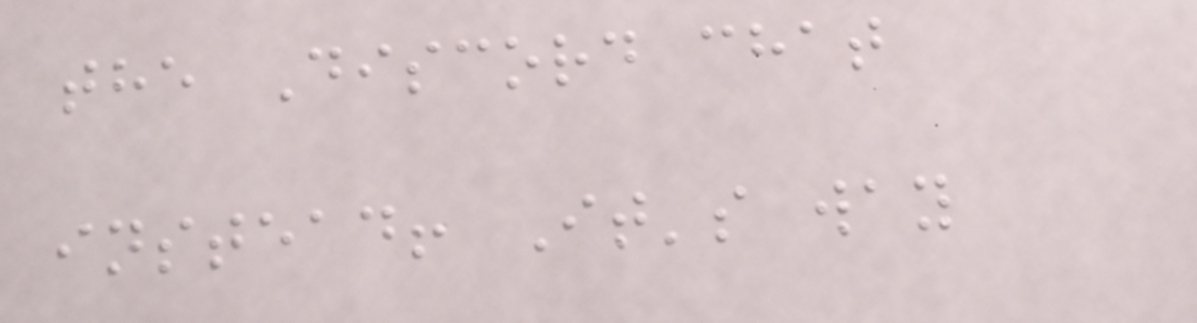the Discord chat
instead! It's way
